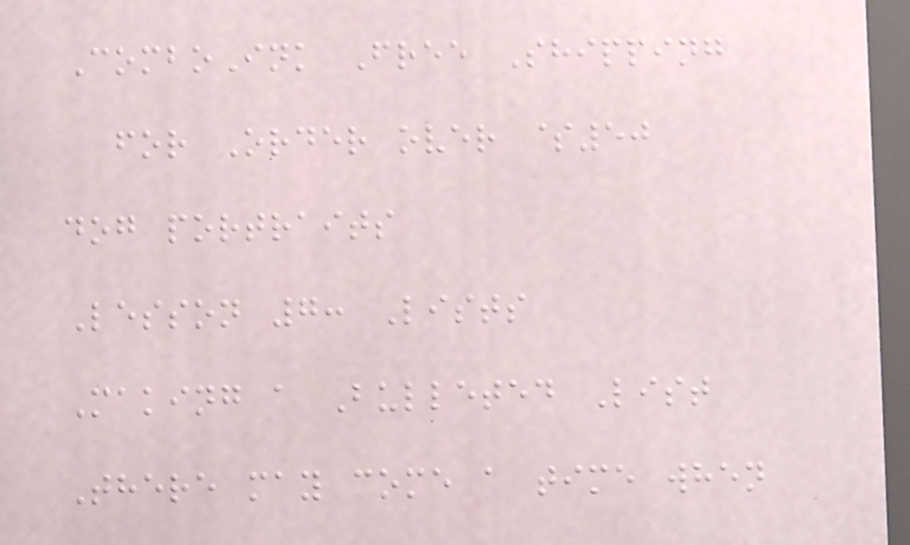ComboInk Free Shipping
for Order over $50
dog portraits
Lesson 7: Lists
Making a Bulleted List
There may come a time when
